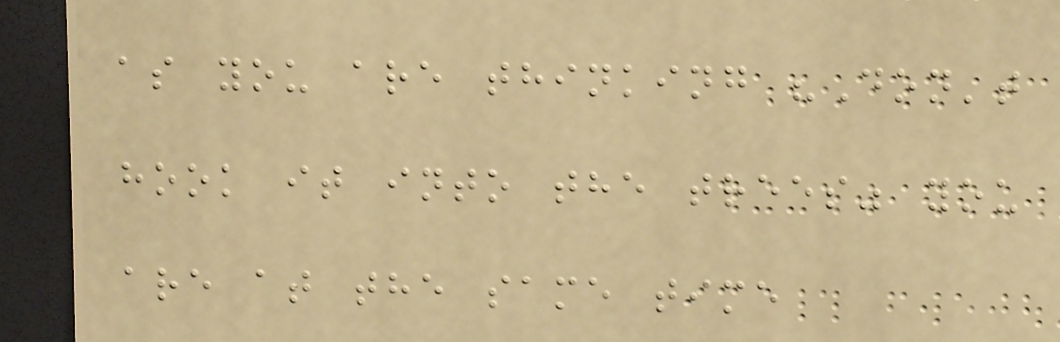as you are thinking "Don't
hook it into the trees" you
are at the same time
